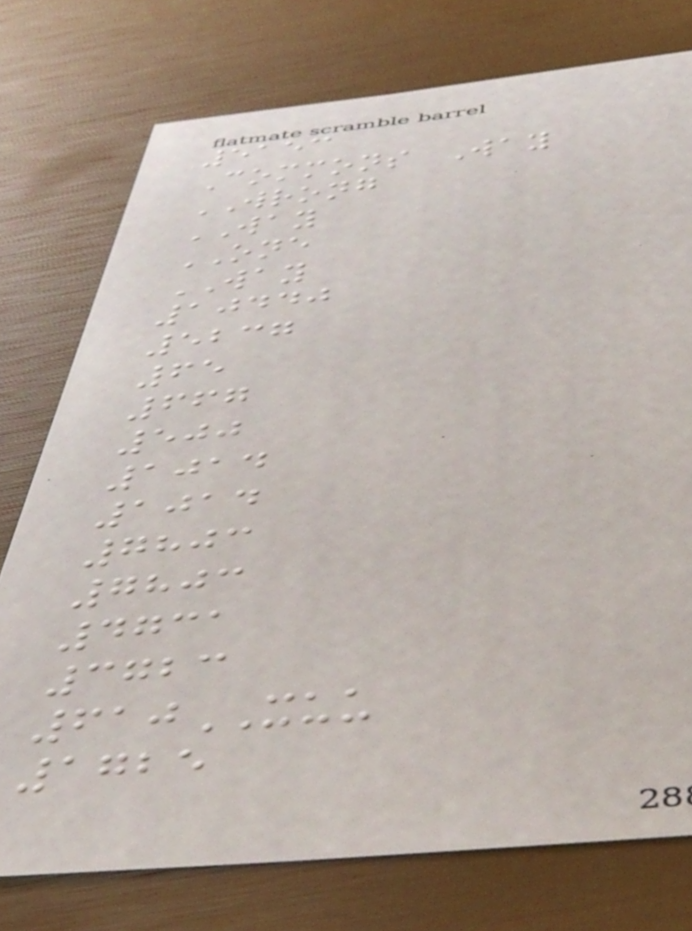5153
Commons Way
WRONG
WAY
ONE
WAY
10440
5237
65
667
500
1014
1014
7803
7803
4731
3723
610XUU
1725
